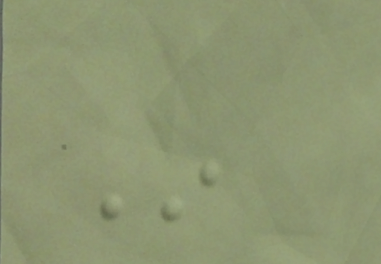In
